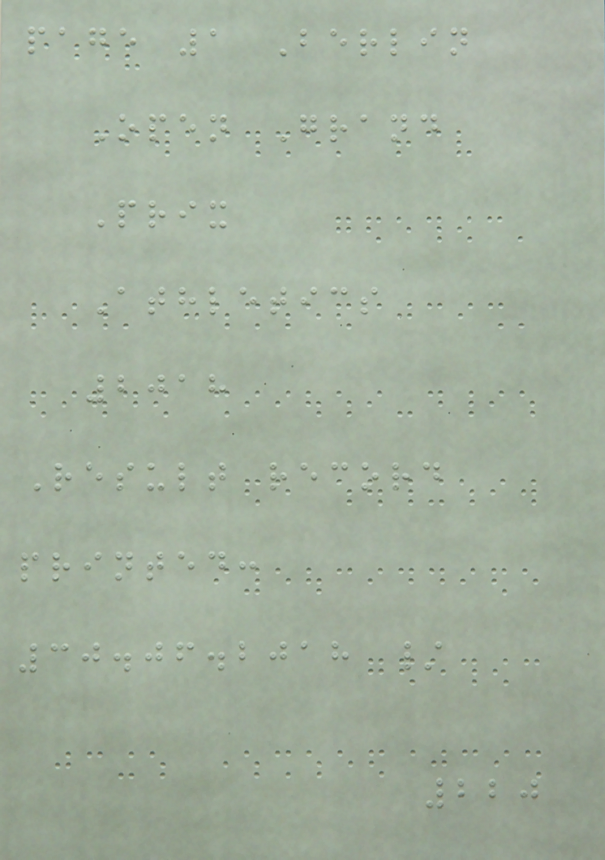page 1 Berlin
Open Grand
Prix
Athletics
2018
Result record
printed:
30.06.2018 /
220
